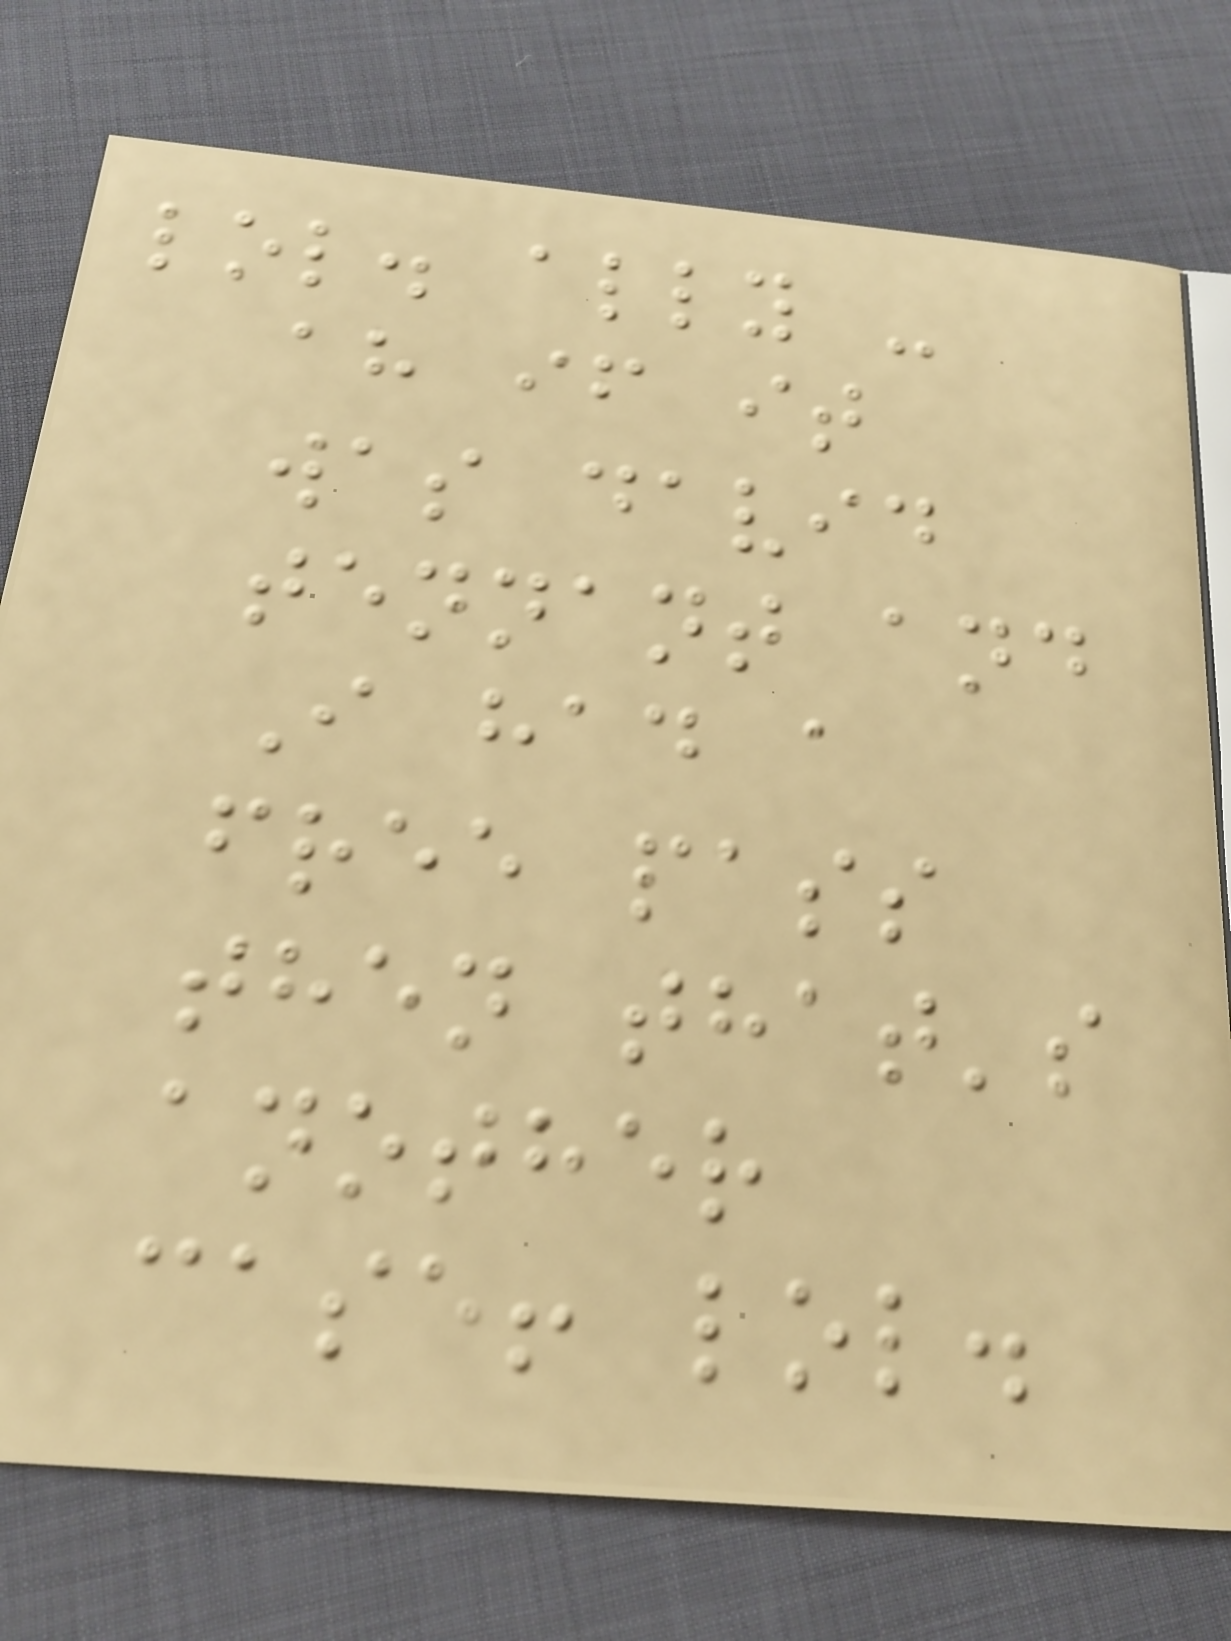lol. ally -
ah if it
was david
tennant and
I had a
free pass
then that's
another
case! lol.
